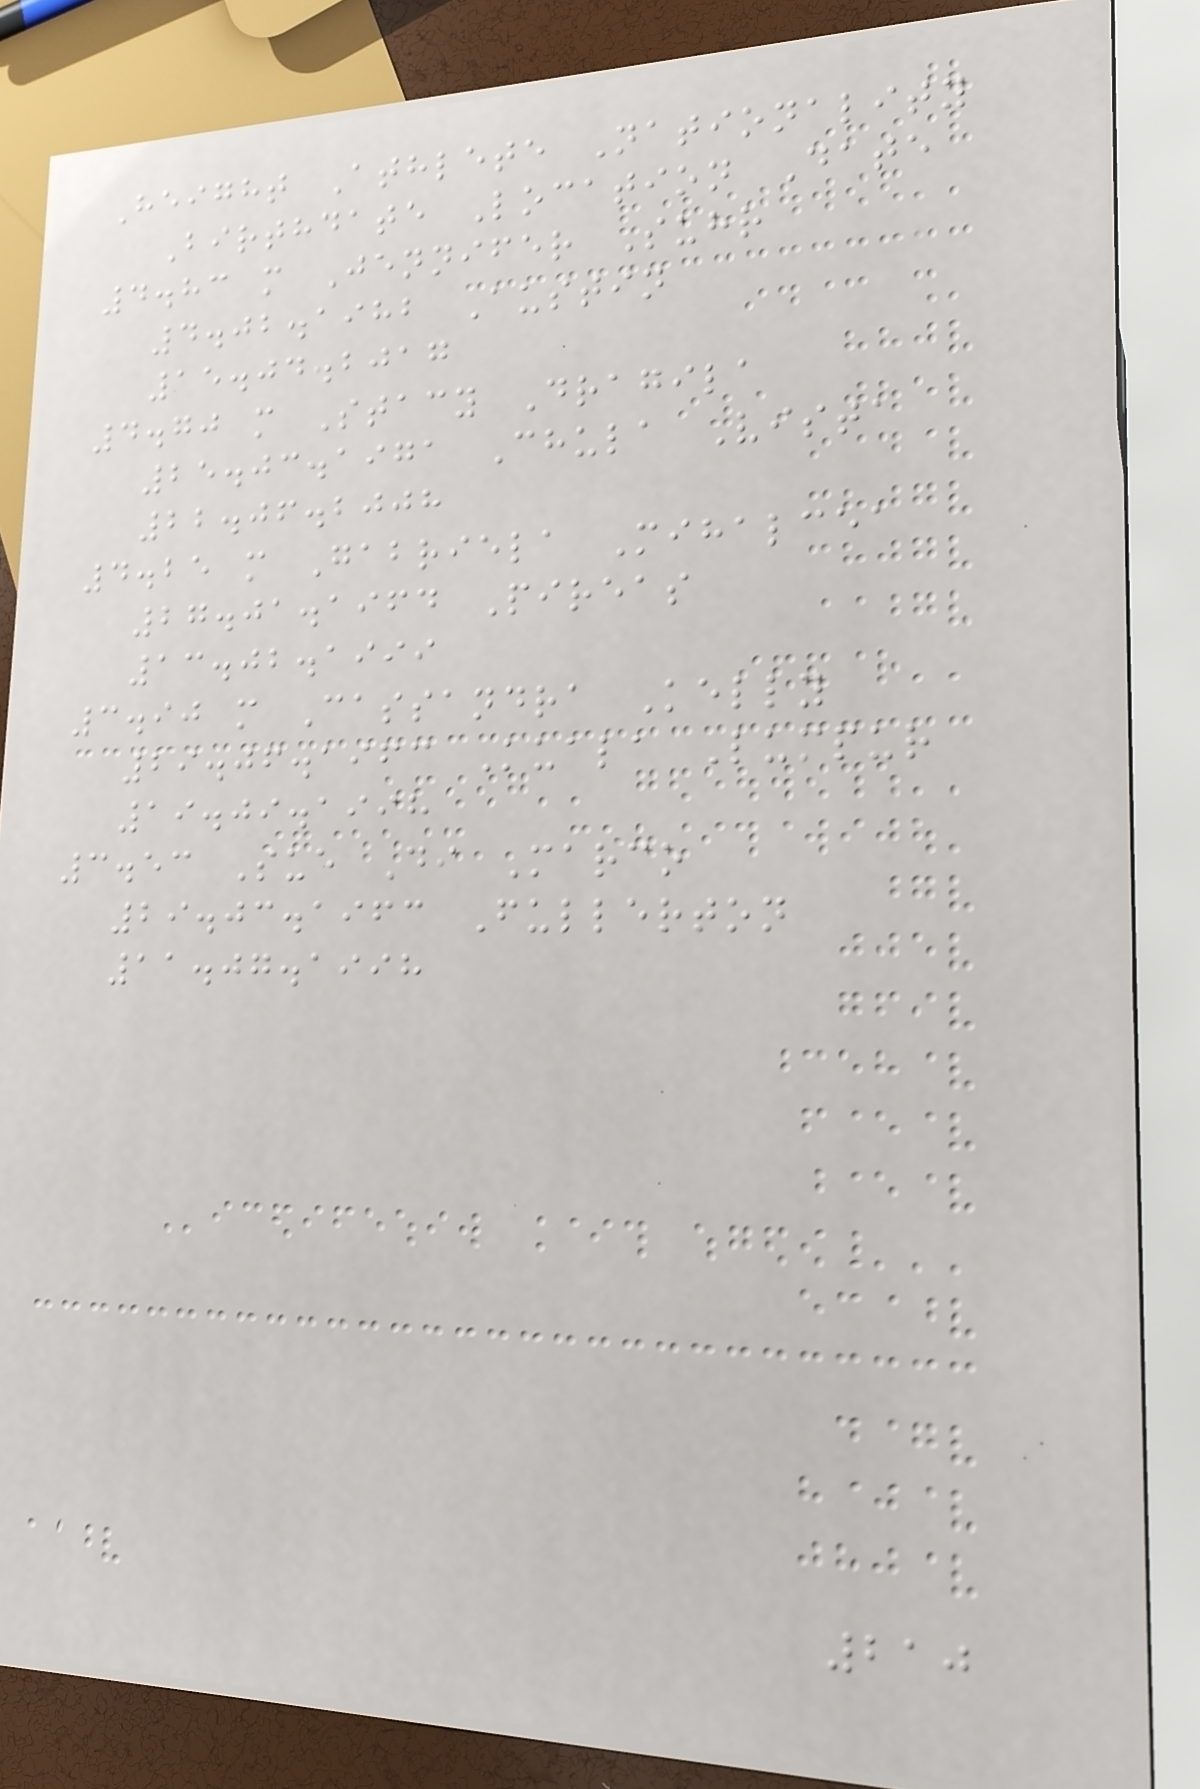Height Athlete Nationality
Birthdate Location Date
4.83 m Jennifer Suhr
4.02.1982 Austin
15.04.2017
4.70 m Stacy Dragila
25.03.1971 Chula Vista
22.06.2008
4.25 m Gabriela Mihalcea
27.01.1964 Pireas
13.02.1999
3.90 m Cassandra Kelly
29.06.1963 Kuala Lumpur
19.09.1998
3.53 Sue Di Marco
29.03.1963 Fullerton
11.07.1998
210
